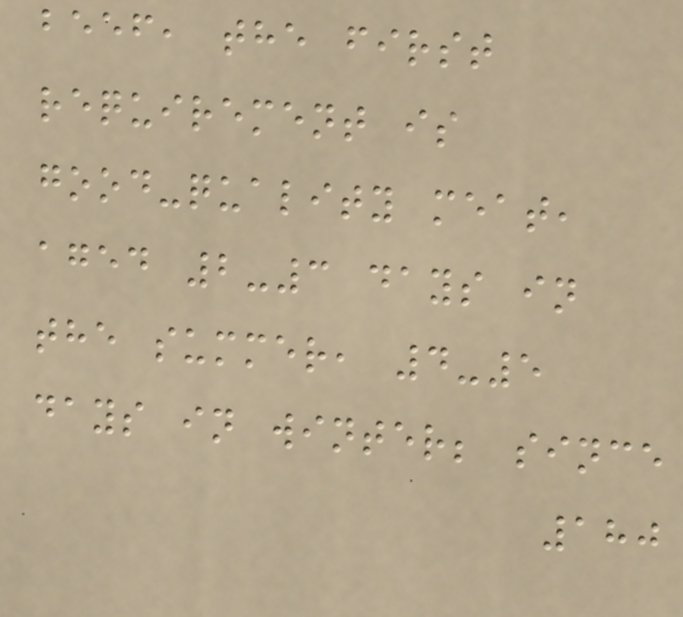beef, the first
requirement is
good-quality meat,
aged 2-3 days in
the summer, 4-5
days in winter; since
180
